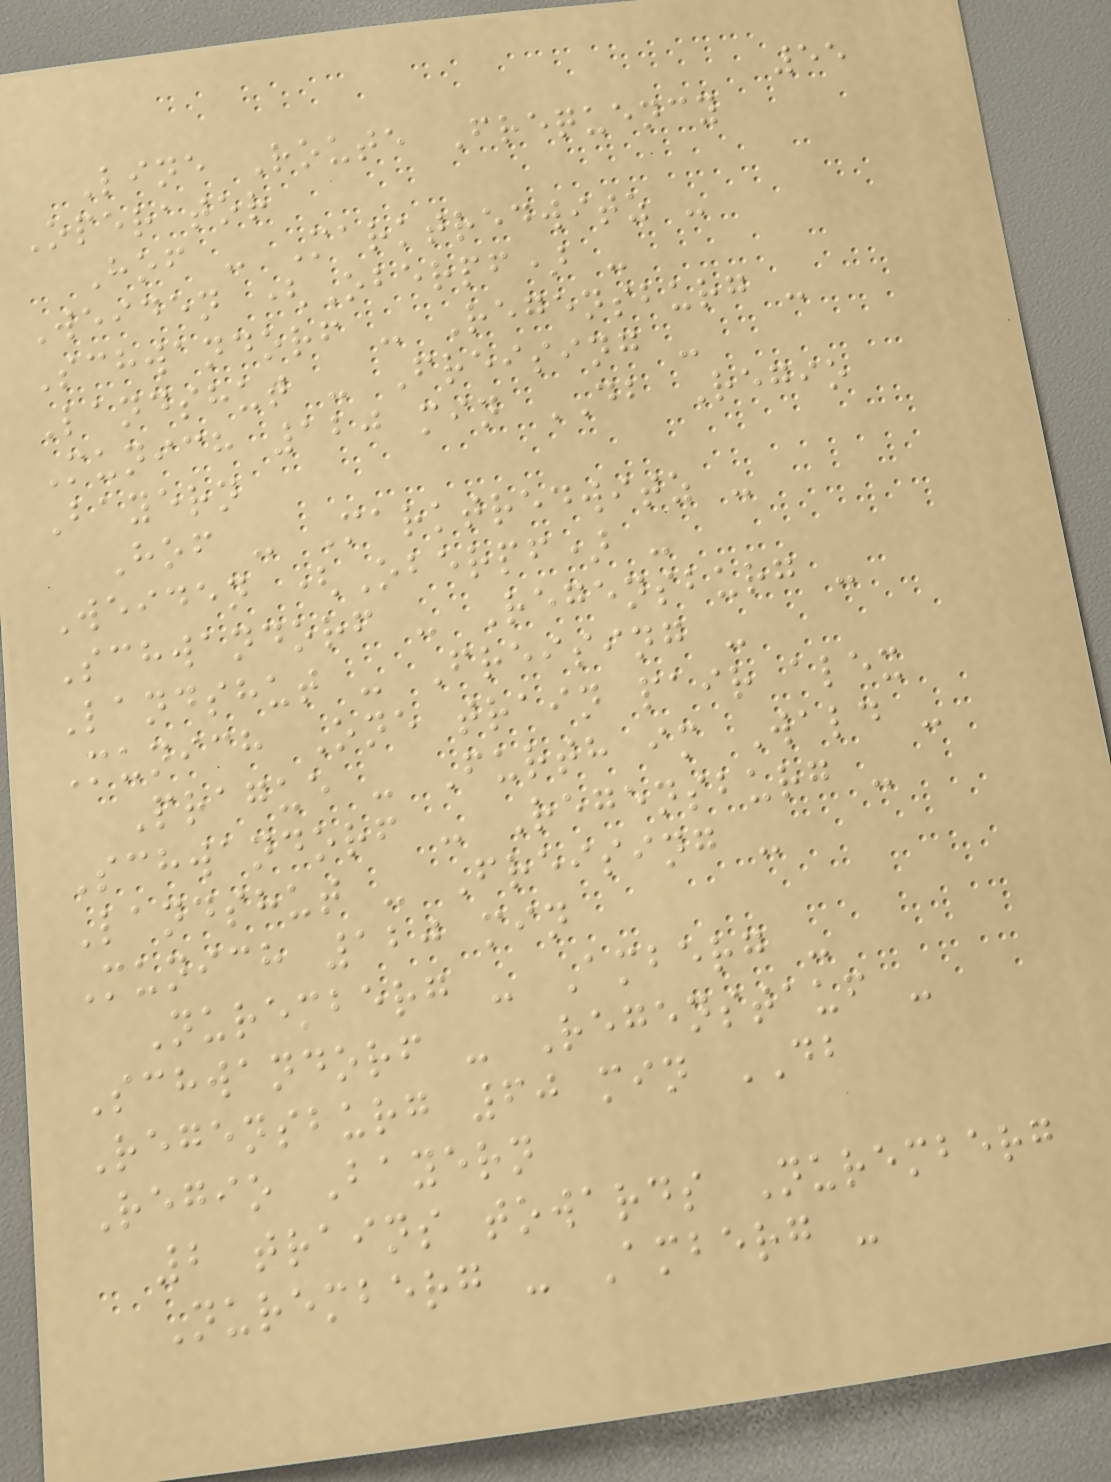55
Line Route Frequency
Operator
Hof - Marktredwitz -
Weiden (Oberpf) -
Schwandorf - Regensburg -
Landshut - Freising -
Munich 120 min DB Regio
Bayern
Hof - Marktredwitz -
Weiden (Oberpf) -
Schwandorf - Regensburg -
Landshut - Freising -
Munich One train pair alex
Prague - Furth im Wald -
Schwandorf - Regensburg -
Landshut - Freising -
Munich 120 min
Nuremberg - Amberg -
Schwandorf - Regenstauf -
Regensburg 60 min DB
Regio Bayern
2 trains towards Nuremberg
Nuremberg - Amberg -
